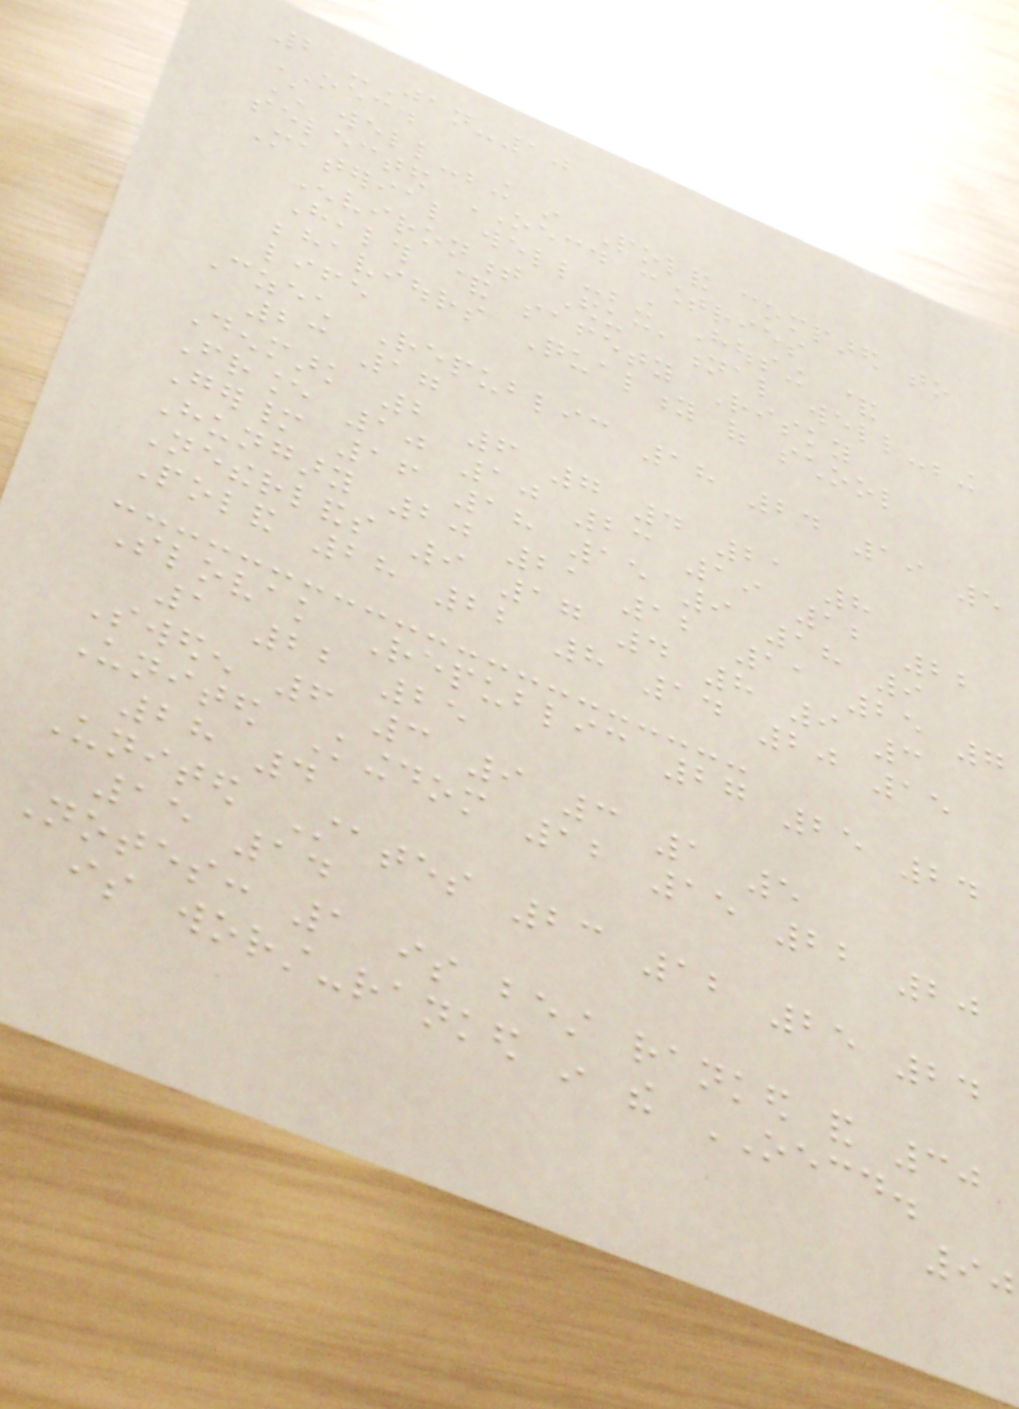21-Jan-10
OECD
Child well-being in Poland compared to
selected OECD countries
Material well-being Housing &
Environment Educational well-being
Health & safety Risky
behaviours Quality of school
life
Czech Republic 18 24 19 5
23 17
Denmark 2 6 7 4 21 8
France 10 10 23 19 12 22
Germany 16 18 15 9 18 9
Hungary 20 21 12 11 25 7
Netherlands 9 17 4 8 9 3
Poland 28 22 8 14 20 15
Slovak Republic 27 25 24
1 22 25
Sweden 6 3 9 3 1 5
United Kingdom 12 15 22 20
28 4
United States 23 12 25 24
15 14
Notes: 1 is best ranked and 30
is worst-ranked in the OECD.
90
